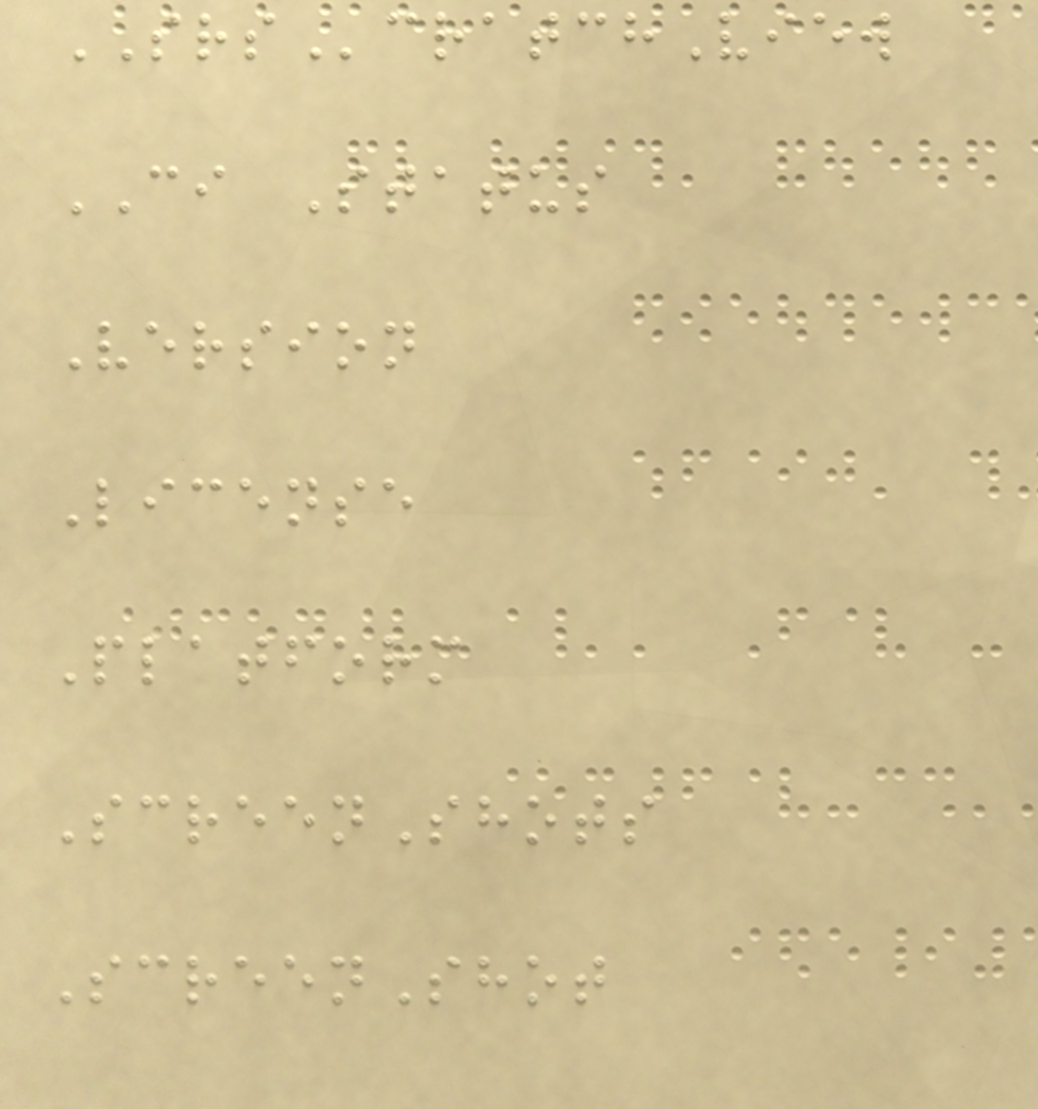SRScratchView
CI Status
Version
License
Platform
ScreenShots
ScreenShot
